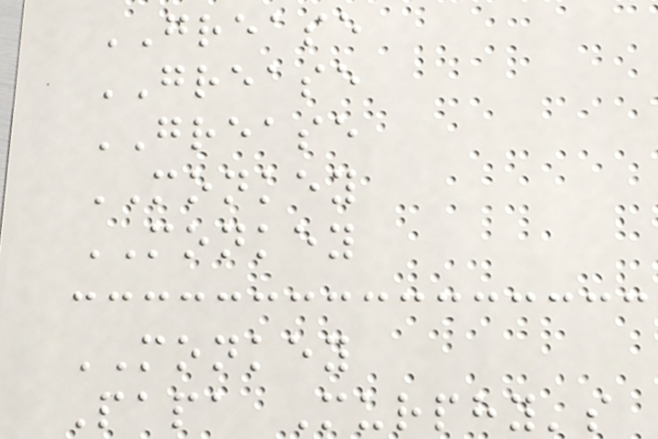GREASE
GREASE
GREASE
MONKEY
MONKEY
MONKEY
Papa Murphy's
